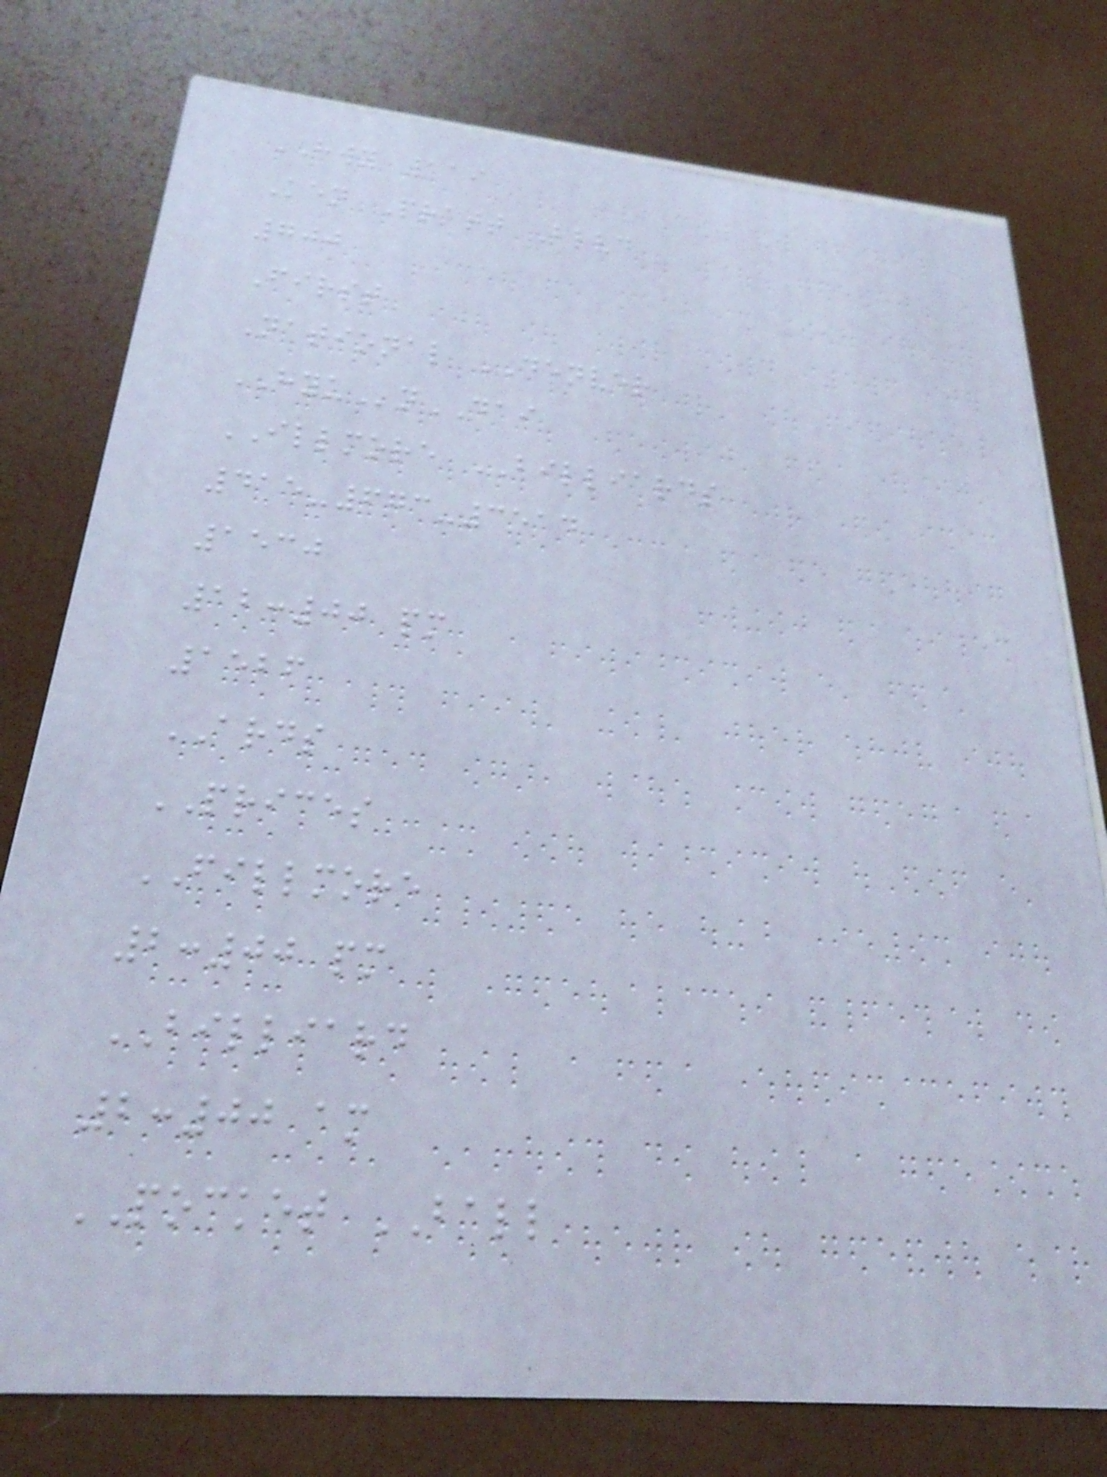HWY 119
Ken Pratt Blvd
700
First
National DENVER
HYUnDAI
ILLMORE BILLIARDS
415-673-3514
1530
12:00 pm
1526
ARDS
PRICES
FILLMORE
2:00 pm
BILLIARD
2:00 am
POCKET BALL
